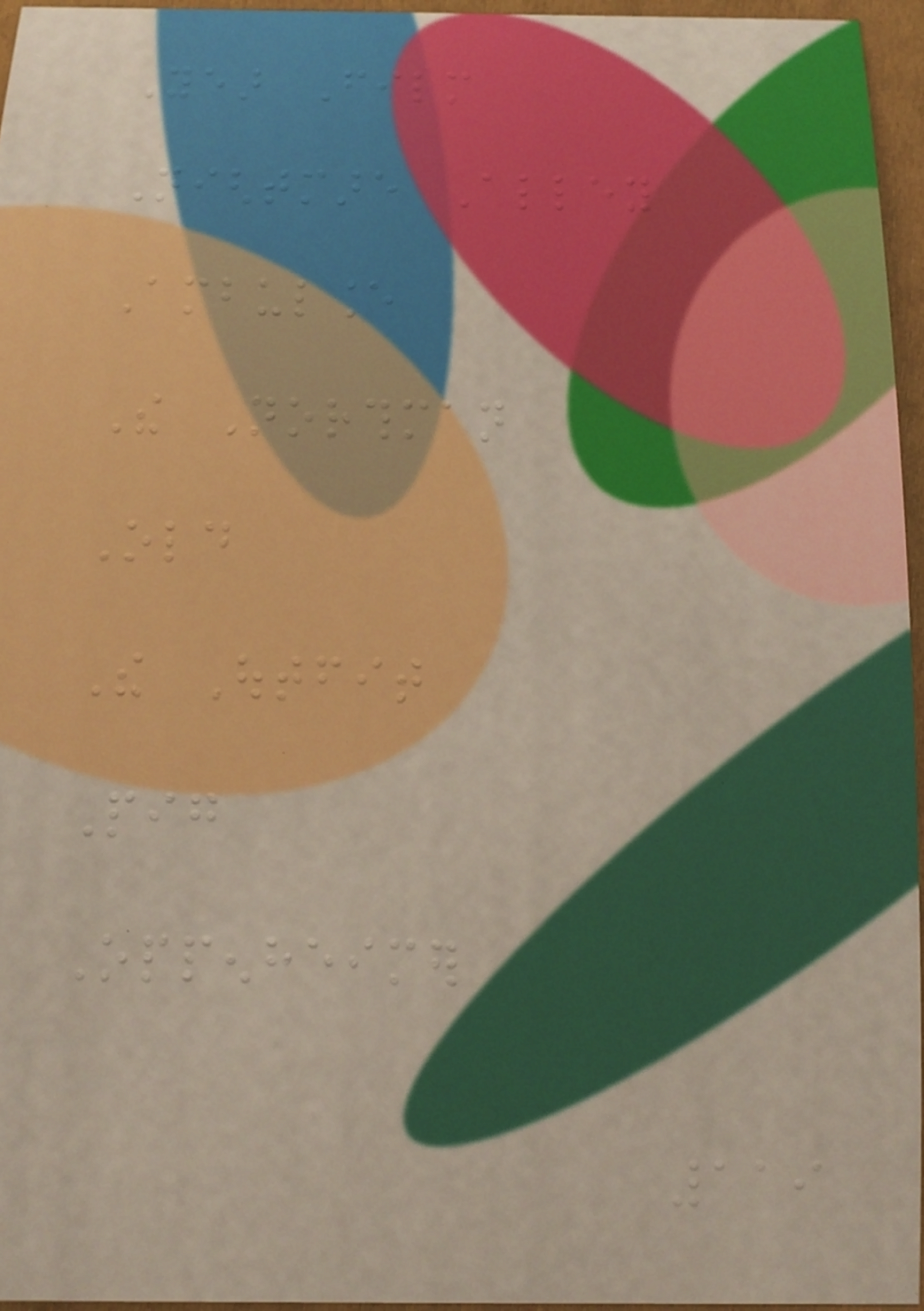Year Film
Nightmare Alley
Ambulance
The Northman
Old
The Outfit
Pig
Oppenheimer
119
